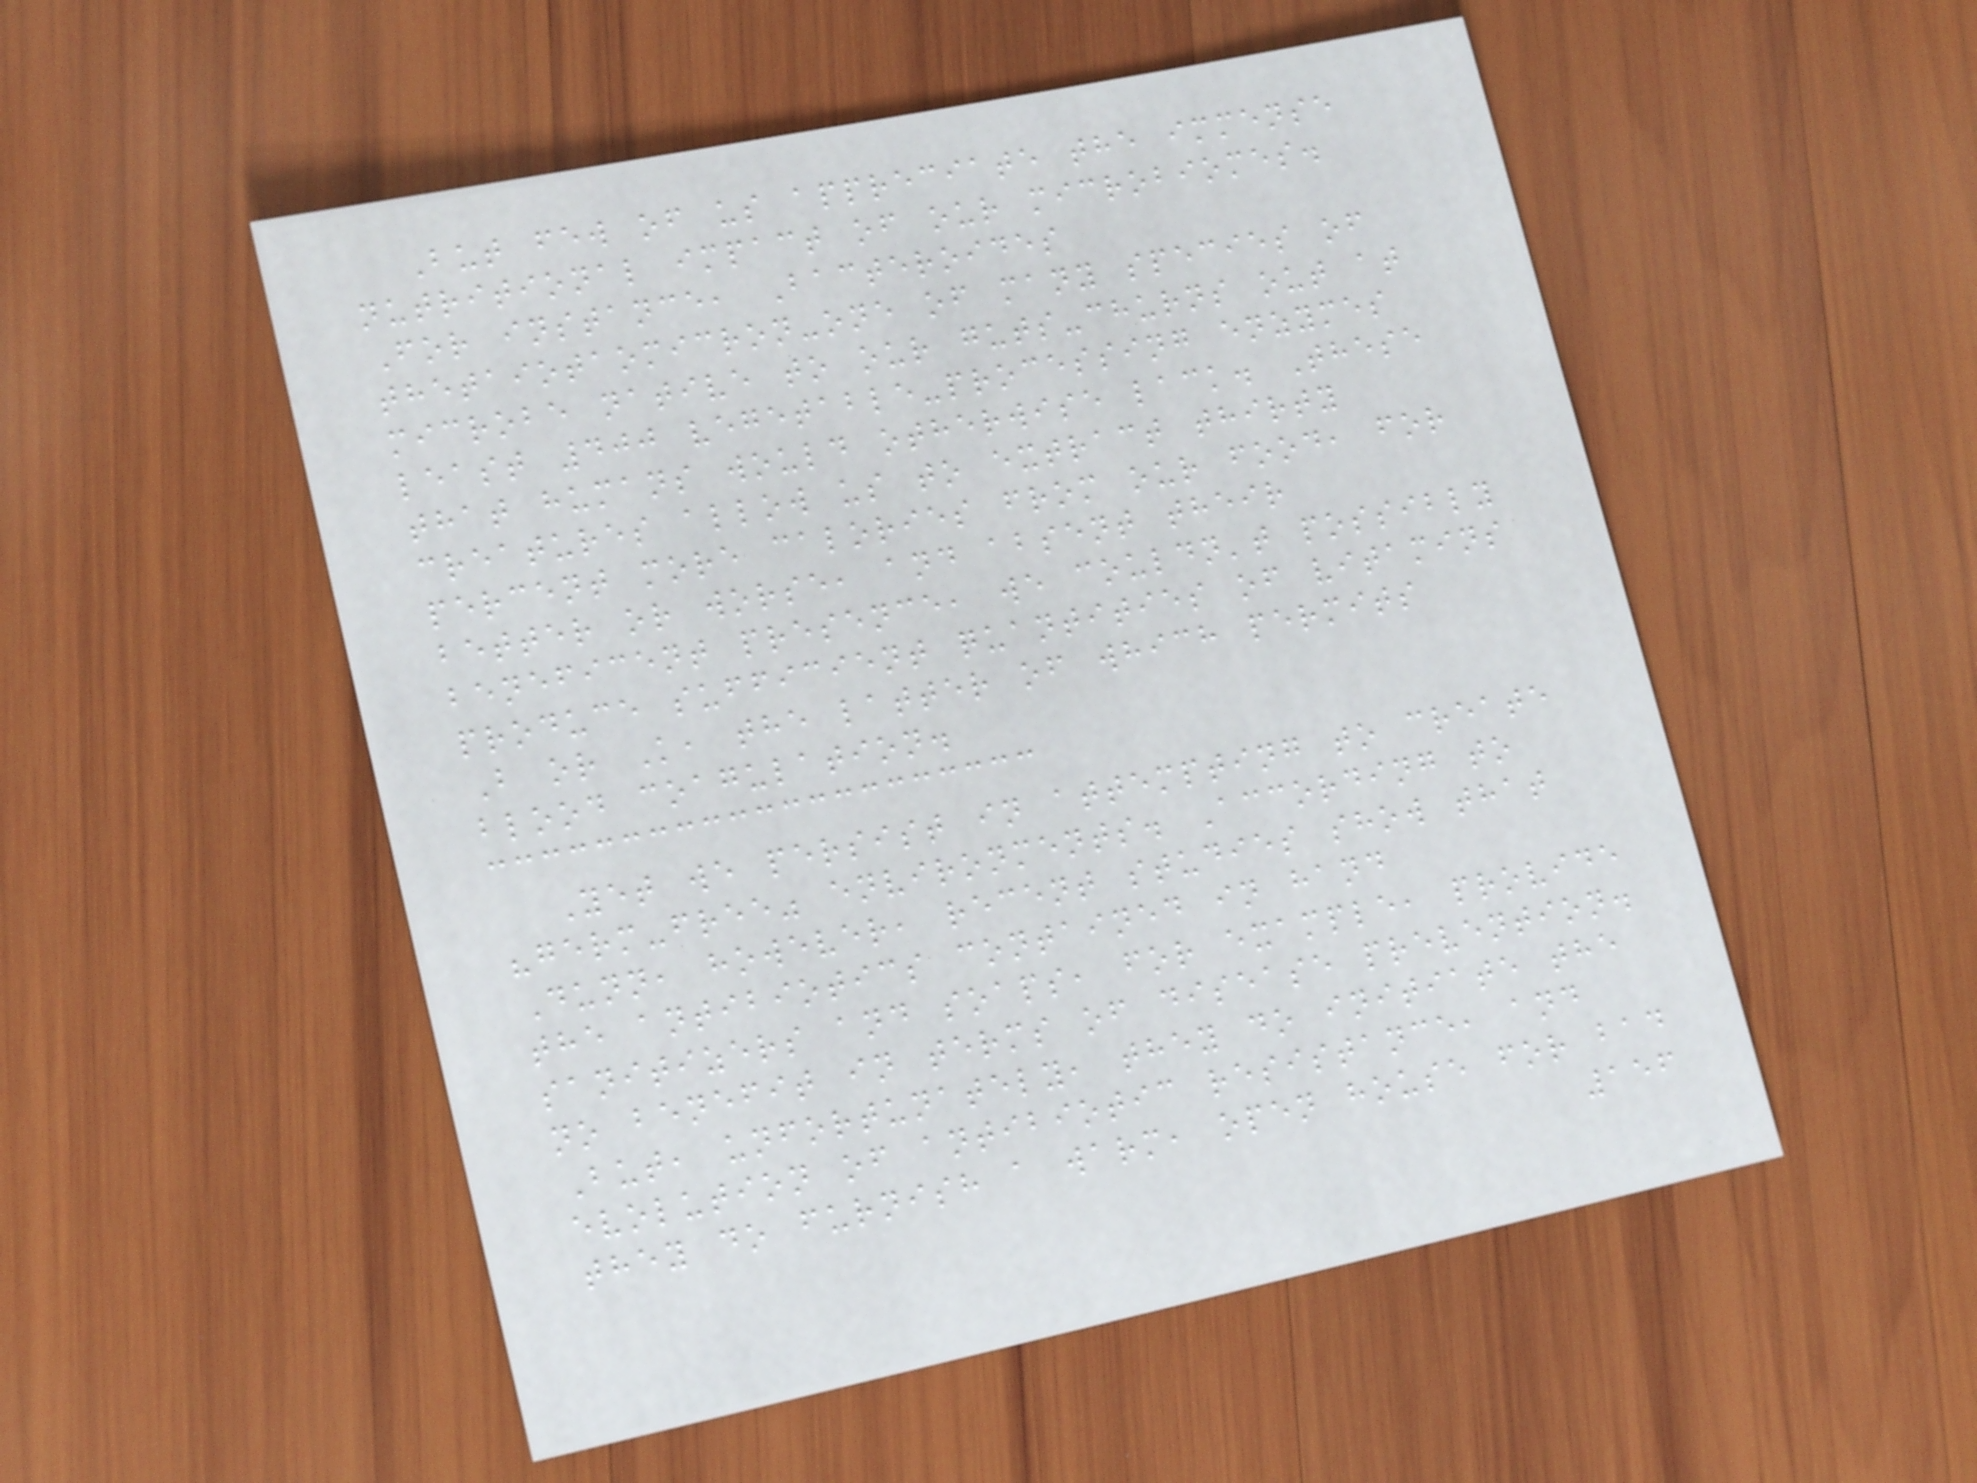But few of us appreciate the immense
nutritional impact of our microbiomes.
For instance, Bacteroides
thetaiotaomicron-one of many species of
microbe native to our guts-churns out at
least 400 vegetable-processing enzymes
that humans would otherwise lack. These
creatures allow us to extract thirty
percent more calories from our food, for
better or worse, and absent their
beneficent presence, we couldn't possibly
produce sufficient quantities of vitamins
B or K, the latter of which permits
blood coagulation.
Yet we persist in attempting to create
"germ-free" environments. According to
Dunn, however, recent studies show that
the antibiotics contained in hand
sanitizers and soaps, for example, provide
no benefit in terms of disease prevention.
But, unfortunately, they do initiate the
evolution of antibiotic resistance, and
they do furnish a warm, open house for bad
156
